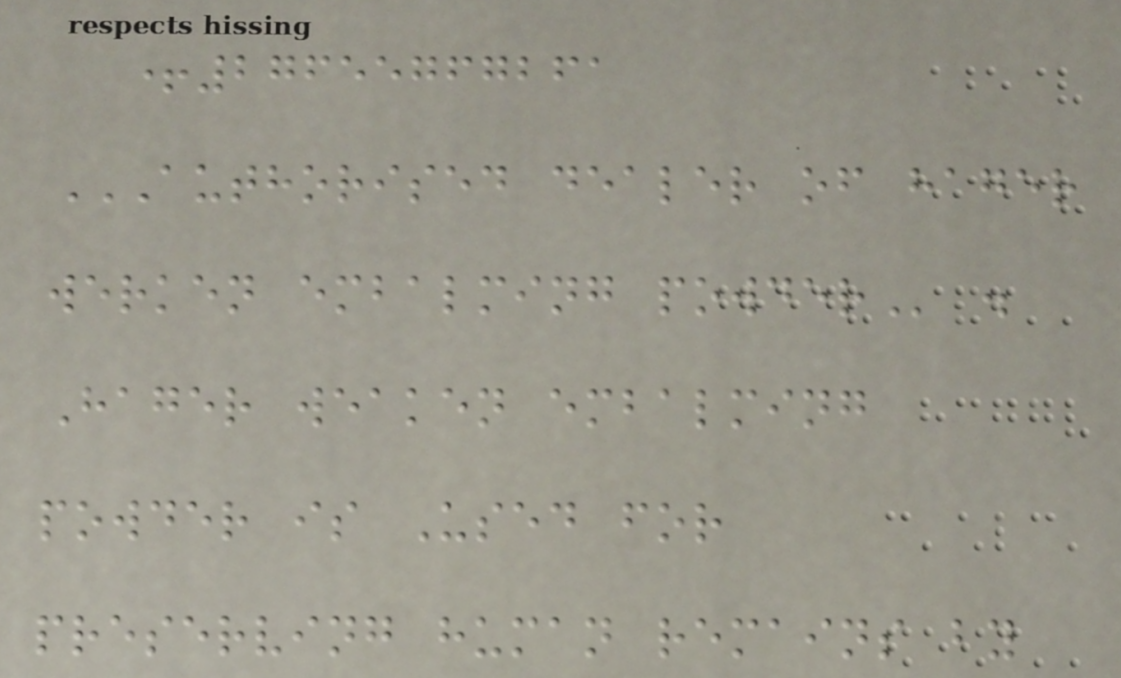+27655767261
AUTHORISED DEALER OF HAGER
WERKEN EMBALMING POWDER .
Hager weaken embalming
powder is Used for
preserving human remains by
